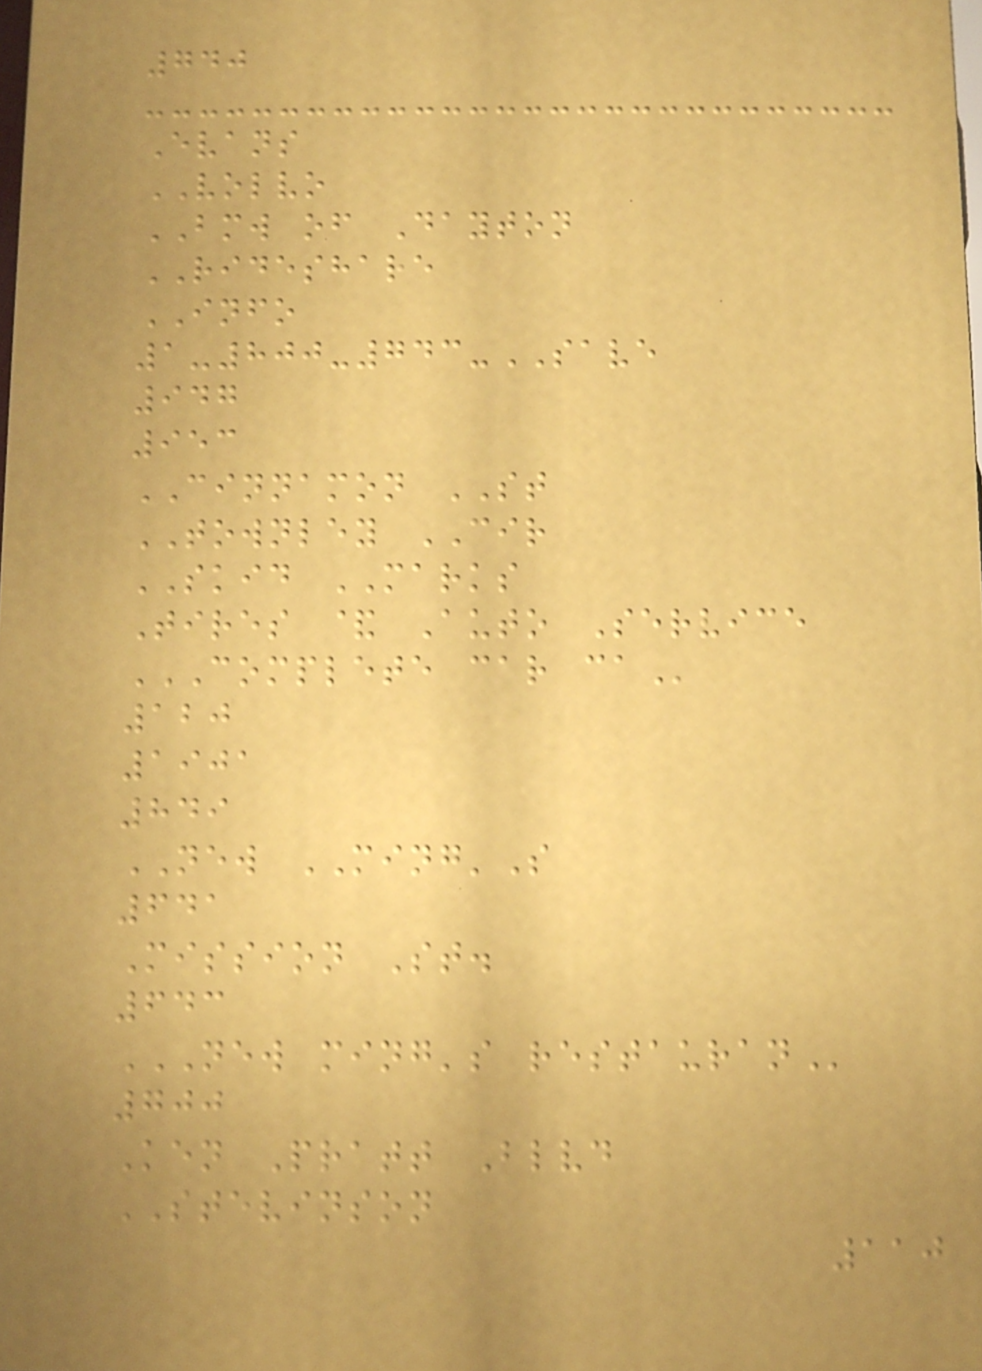740
Evans
VOLVO
BMW of Dayton
RIDESHARE
INFO
1-800-743-SAVE
947
953
CINNAMON ST
TOWNLEY CIR
SKID MARKS
Tires & Auto Service
COMPLETE CAR CA
120
1901
849
NEW MING'S
641
Mission St.
643
NEW MING'S RESTAURAN
700
Ken Pratt Blvd
STEVINSON
110
